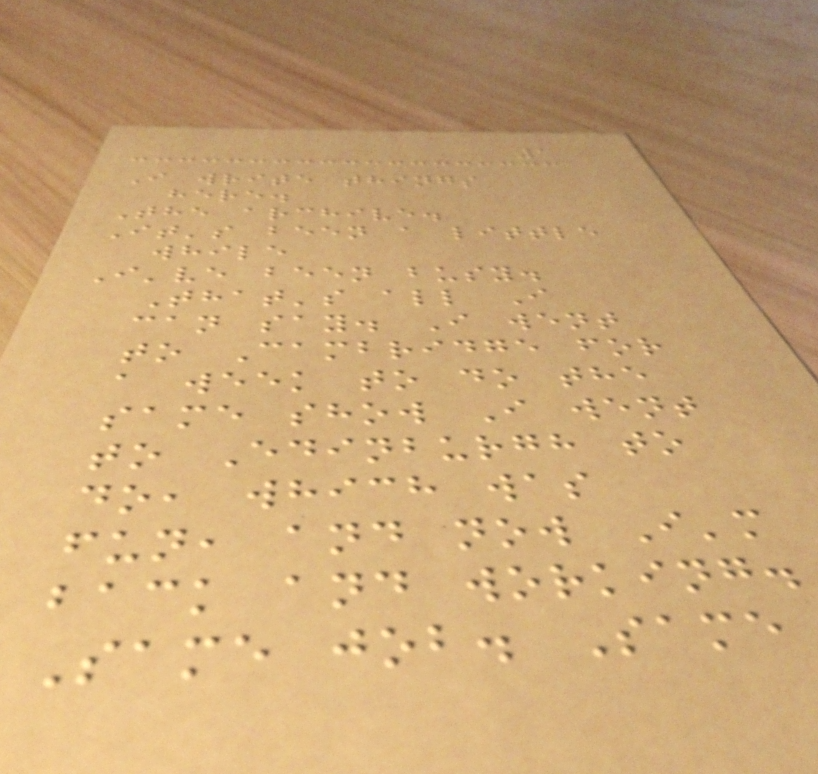1
I write things
here.
The archive.
It's been a little
while
I've been busy.
That's all I
can say. I went
to Cambridge for
a week to do the
same show I went
to Edinburgh to
do, which was
fun, and now I'm
back and working.
Same job. Same
